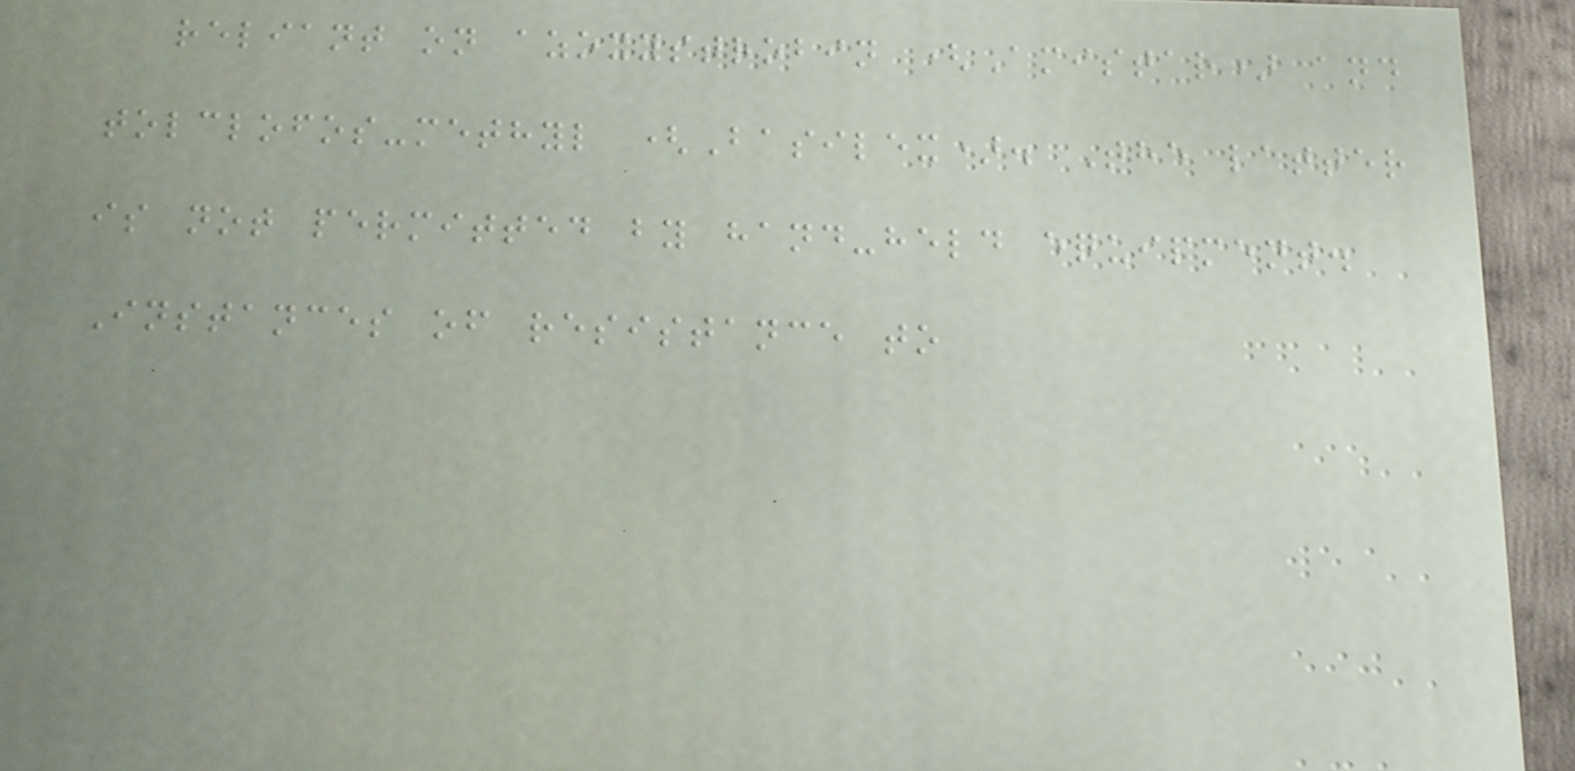reliant on azoxystrobin (Amistar) and
tolclofos-methyl (Basilex). The latter
is not permitted by hand-held equipment.
Instances of resistance to
